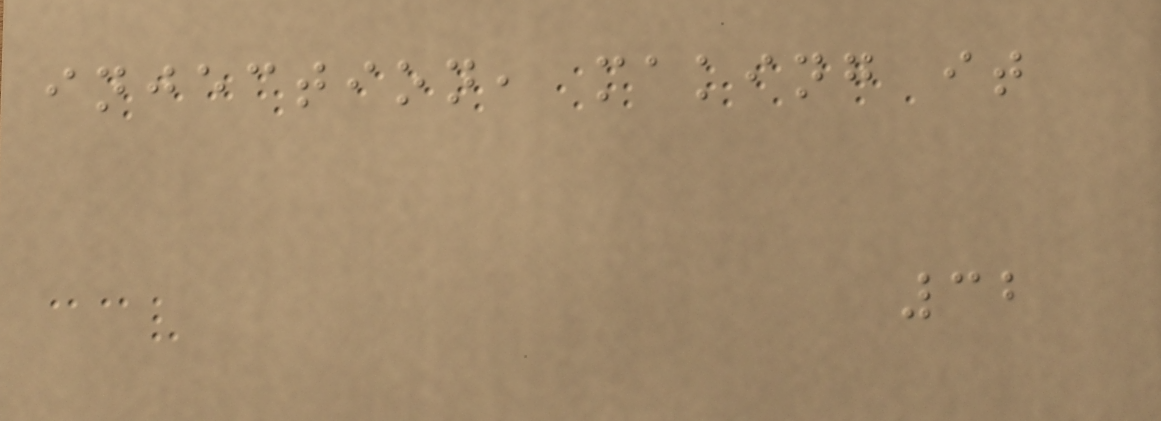injection, making it
32
